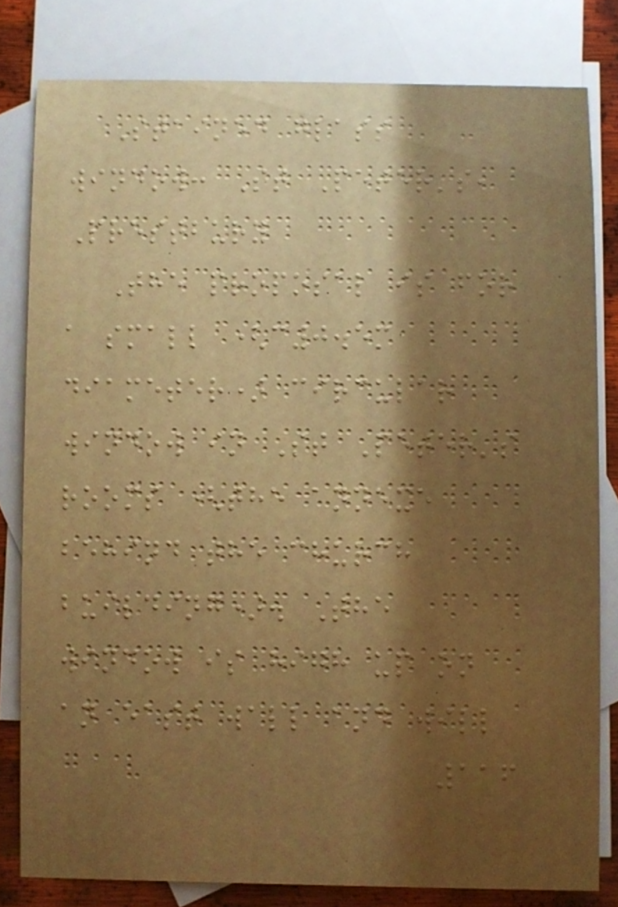Stained glass
window: St Peter's,
Prestbury
The proposal is for
a small (c0.5m
diameter) circular
window in St Peter's
rooms (the annexe
behind the church
building). The
window is high up on
an east wall and will
116
